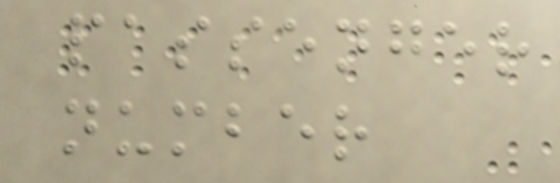passenger
number
